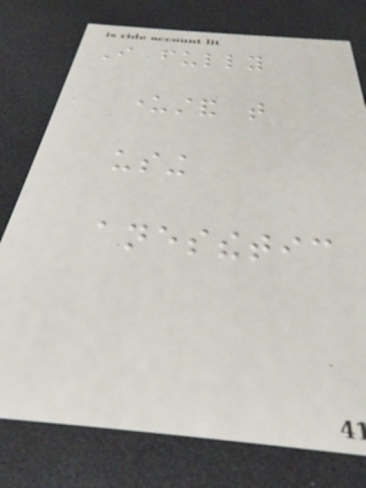I fully
understand that
using
anesthetic
